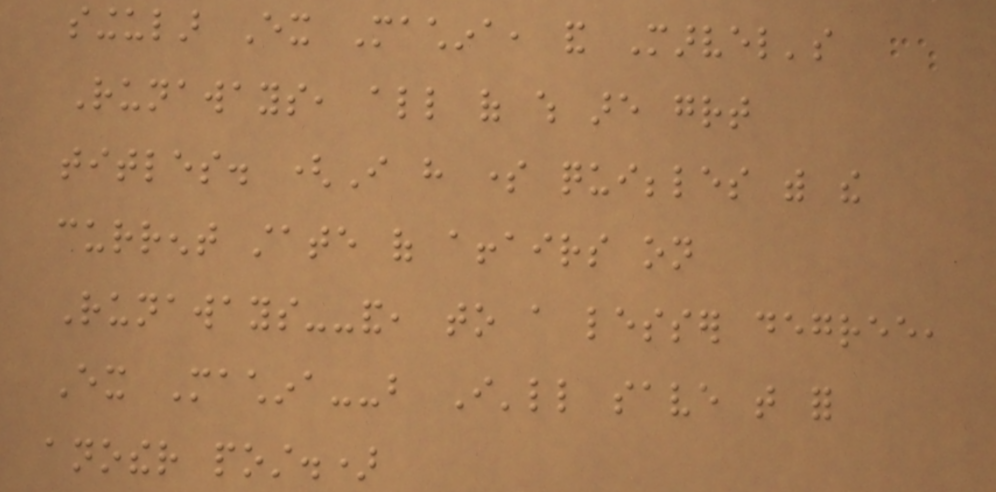singular Ex Machina, and Marvel's
Runaways, all of which are great
titles. (I have some quibbles with the
current state of affairs on
Runaways--and, to a lesser degree,
Ex Machina--but I'll save that for
another post.)
